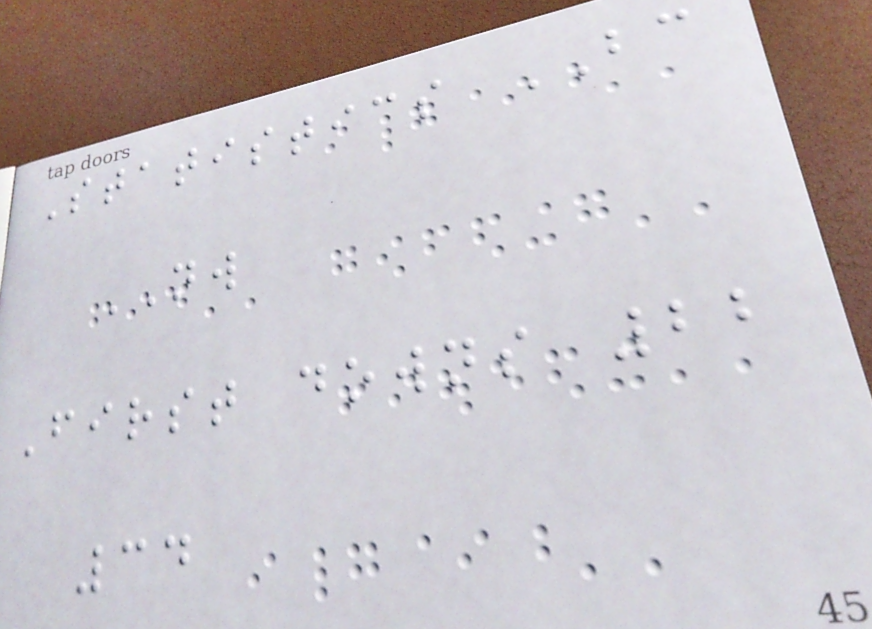Statistics BC
NW
First downs 22
34
